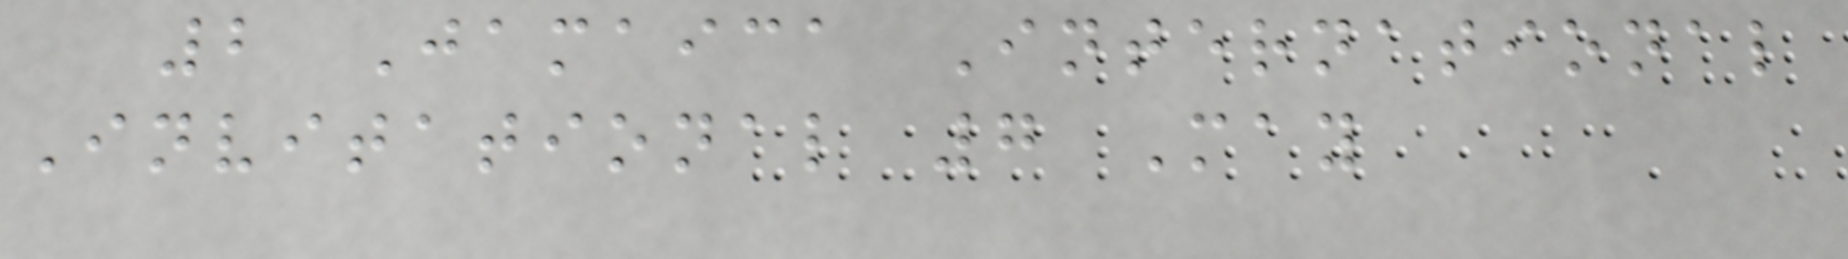2 Jamaica International
Invitational 7 May
